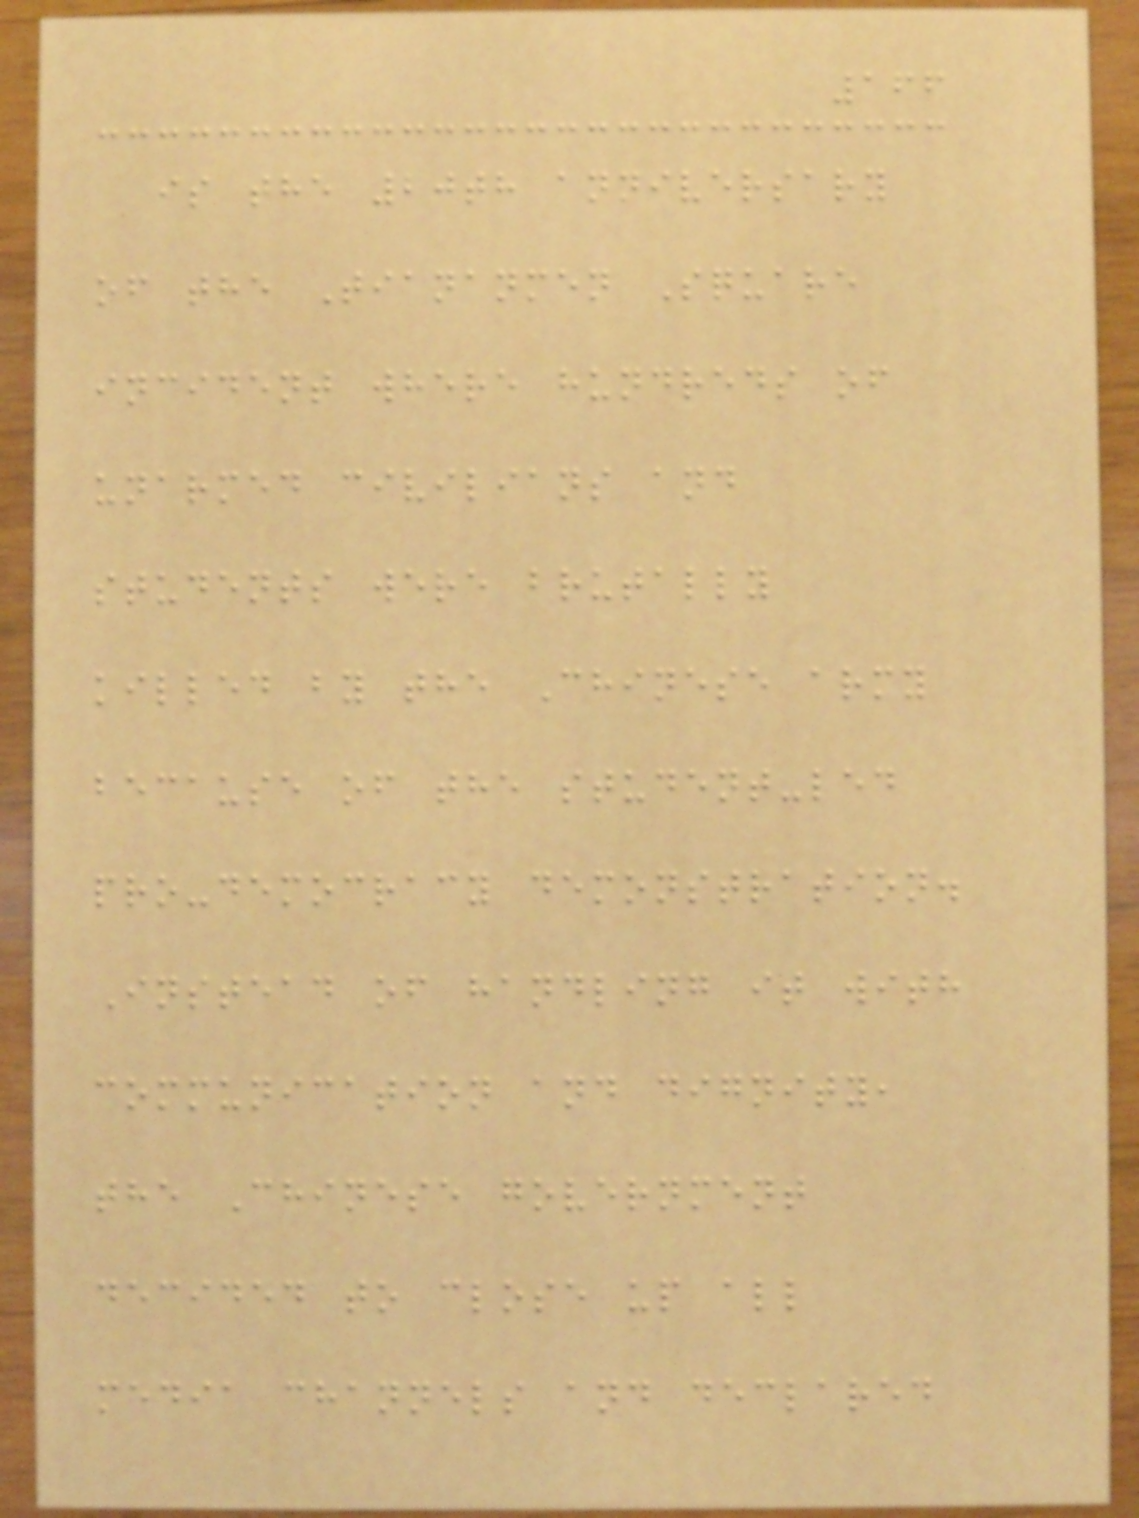166
is the 20th anniversary
of the Tiananmen Square
incident where hundreds of
unarmed civilians and
students were brutally
killed by the Chinese army
because of the student-led
pro-democracy demonstration.
Instead of handling it with
communication and dignity,
the Chinese government
decided to close up all
media channels and declared
